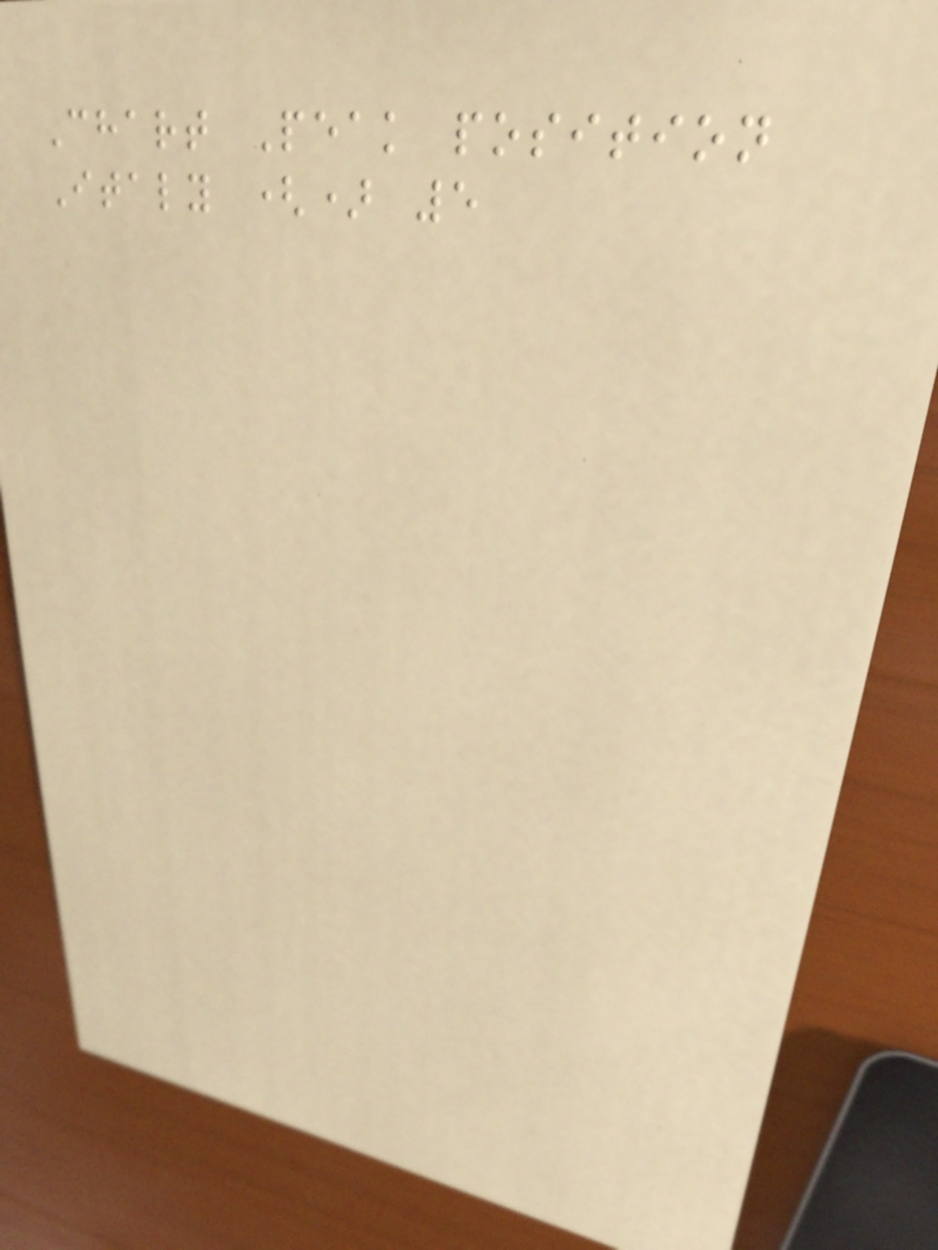Chart Peak position
Italy () 5
